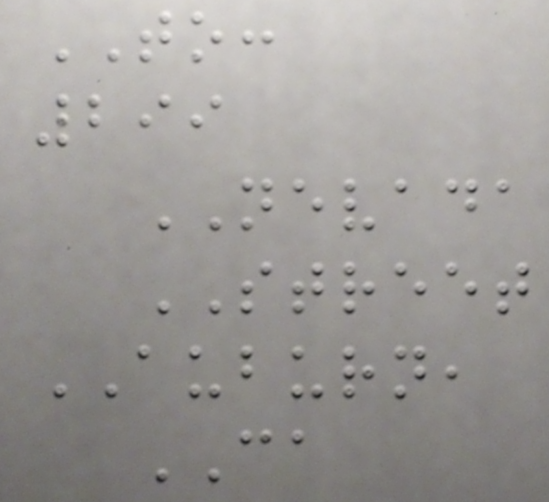TO:
299
NEVADA
STREET
AUBURN,
CA
